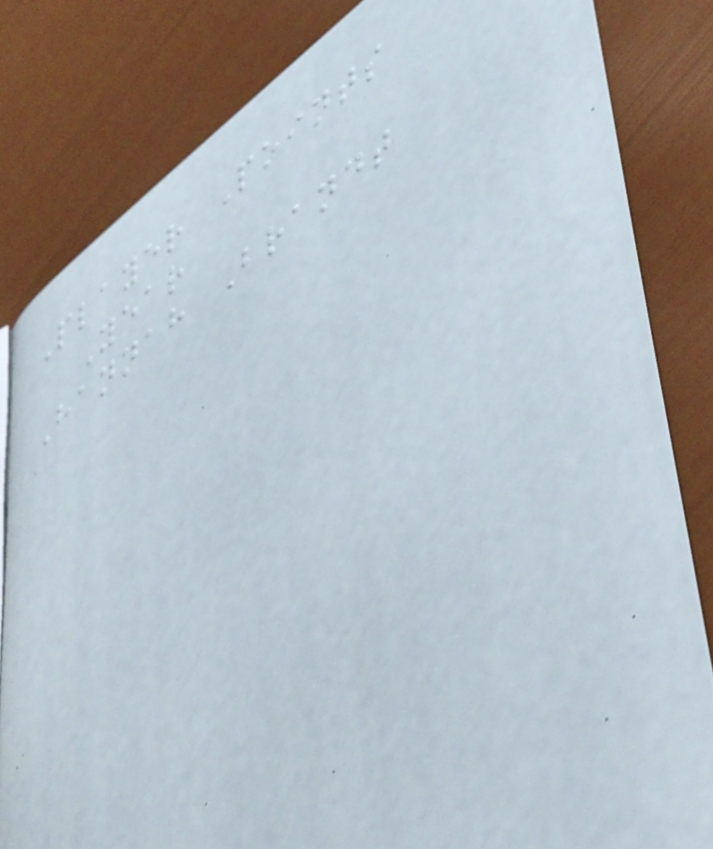Player Points
Year
Hannah Brandt
